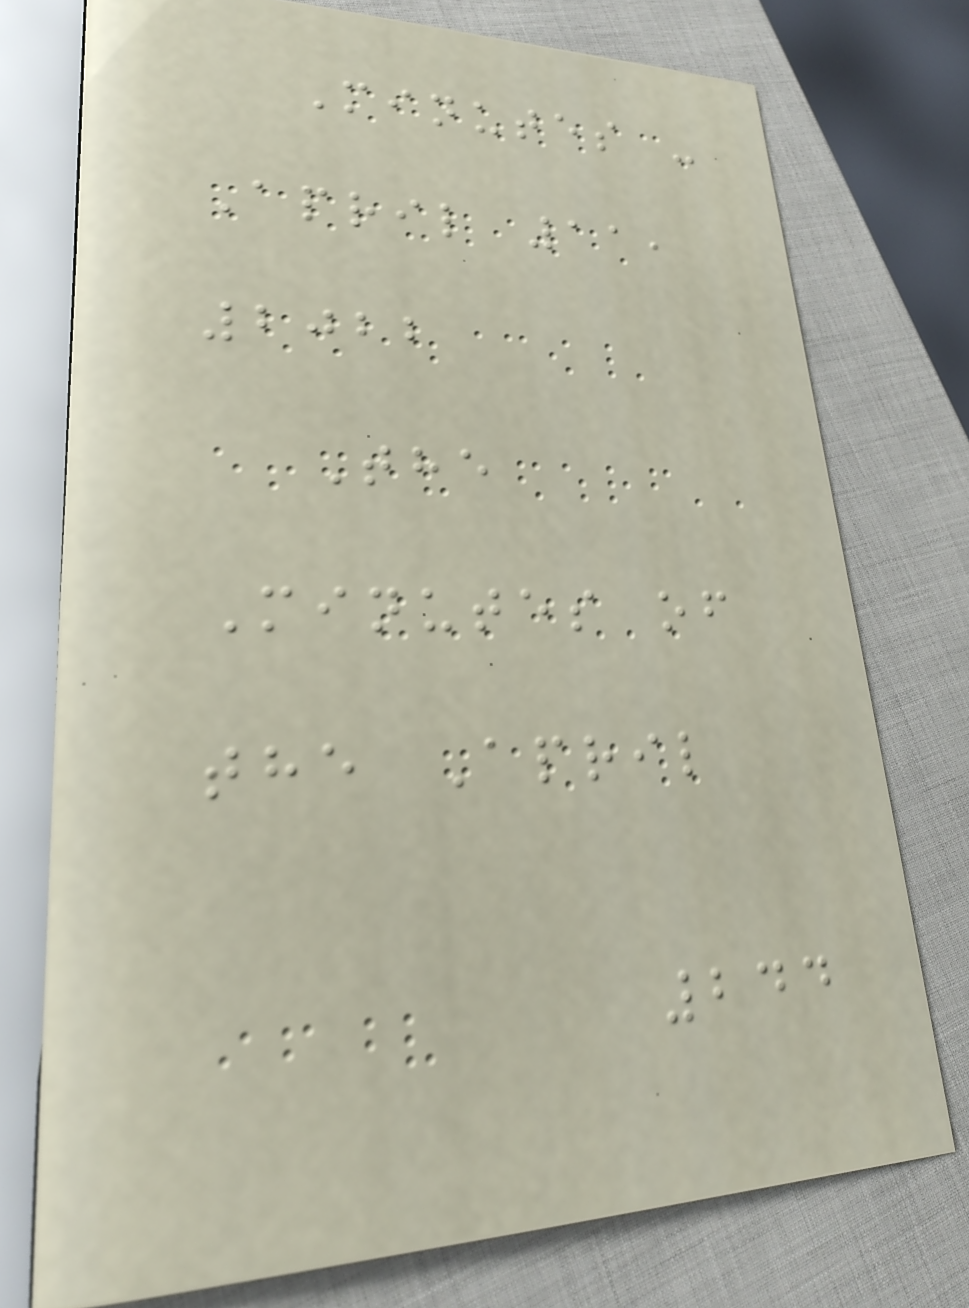Minutes -
April 11,
2022
The
Minutes of
the April
244
